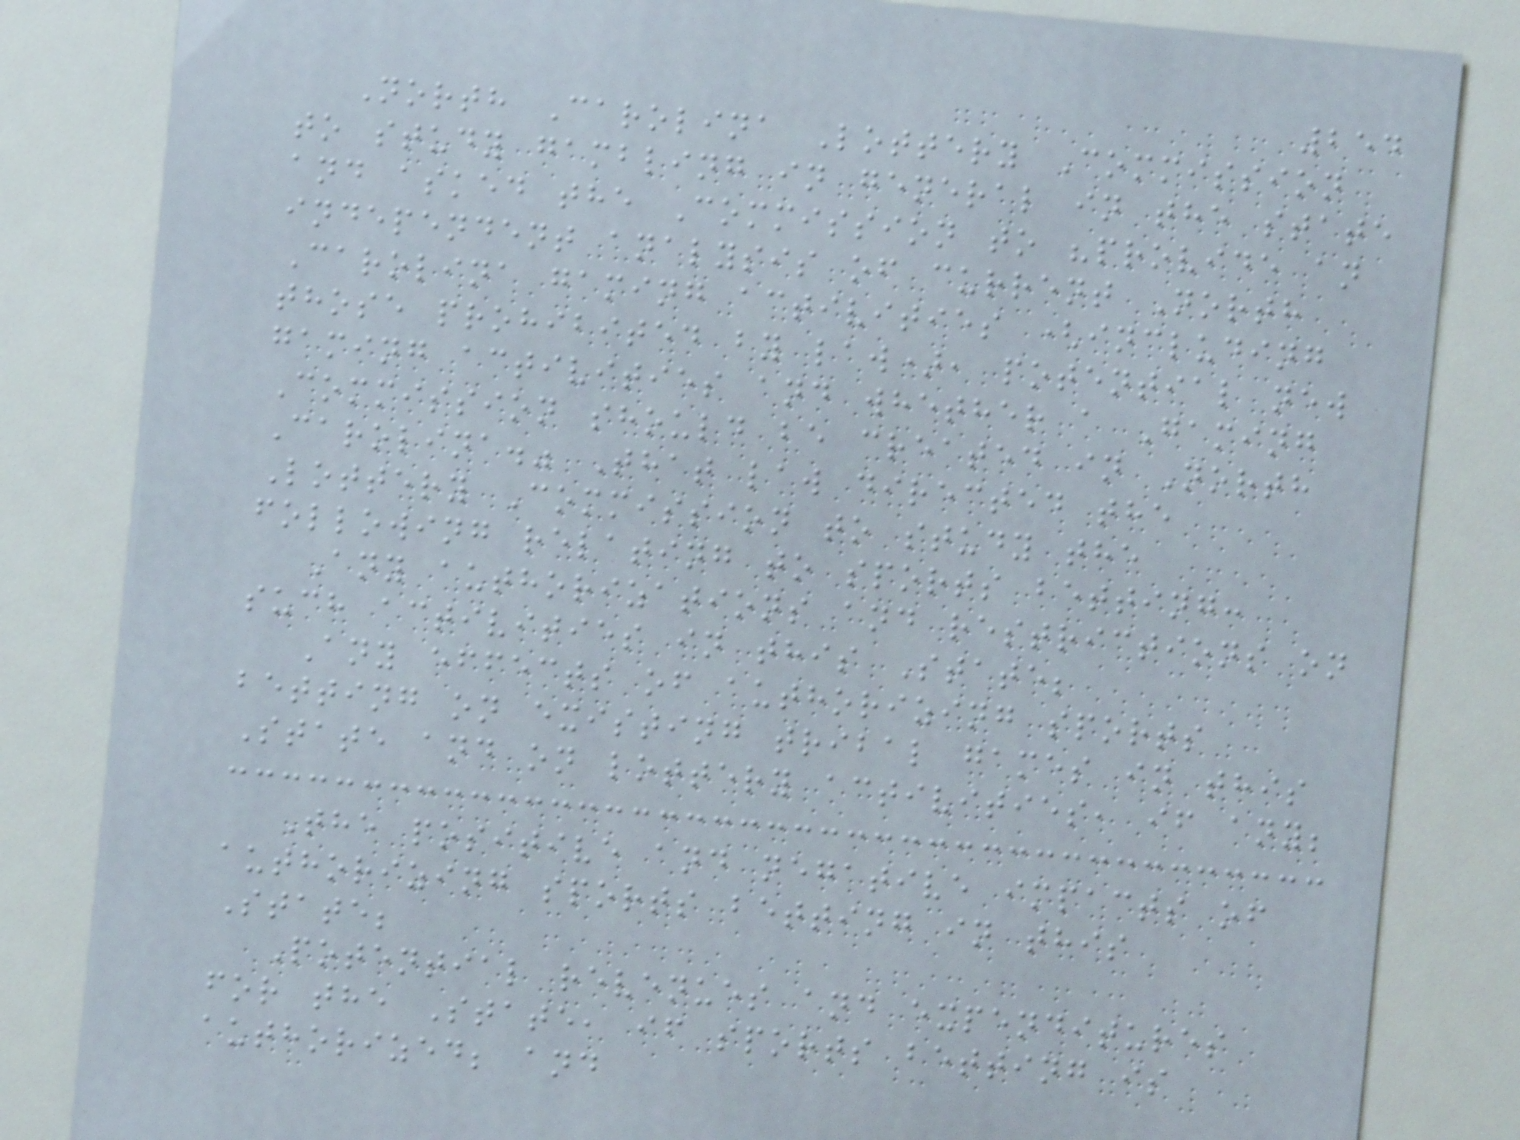254
North Carolina Lottery Commission
to study gambling in general in the state
and asked the Commission to "provide an
independent analysis of current North
Carolina gaming activities (including
those prohibited by law), potential new
gaming activities and whether a Gaming
Commission should be created in North
Carolina." That law directed the
Lottery Commission to study the
following relating to sports betting:
Any authorizations and restrictions on
such activities in this State;
Any effects of authorizing sports
betting on existing tribal games in this
State and on lottery activities, if any;
The positive and negative impacts of
authorizing sports betting in this
State;
Potential revenues and expenditures
for the State, if sports betting is
authorized; and
